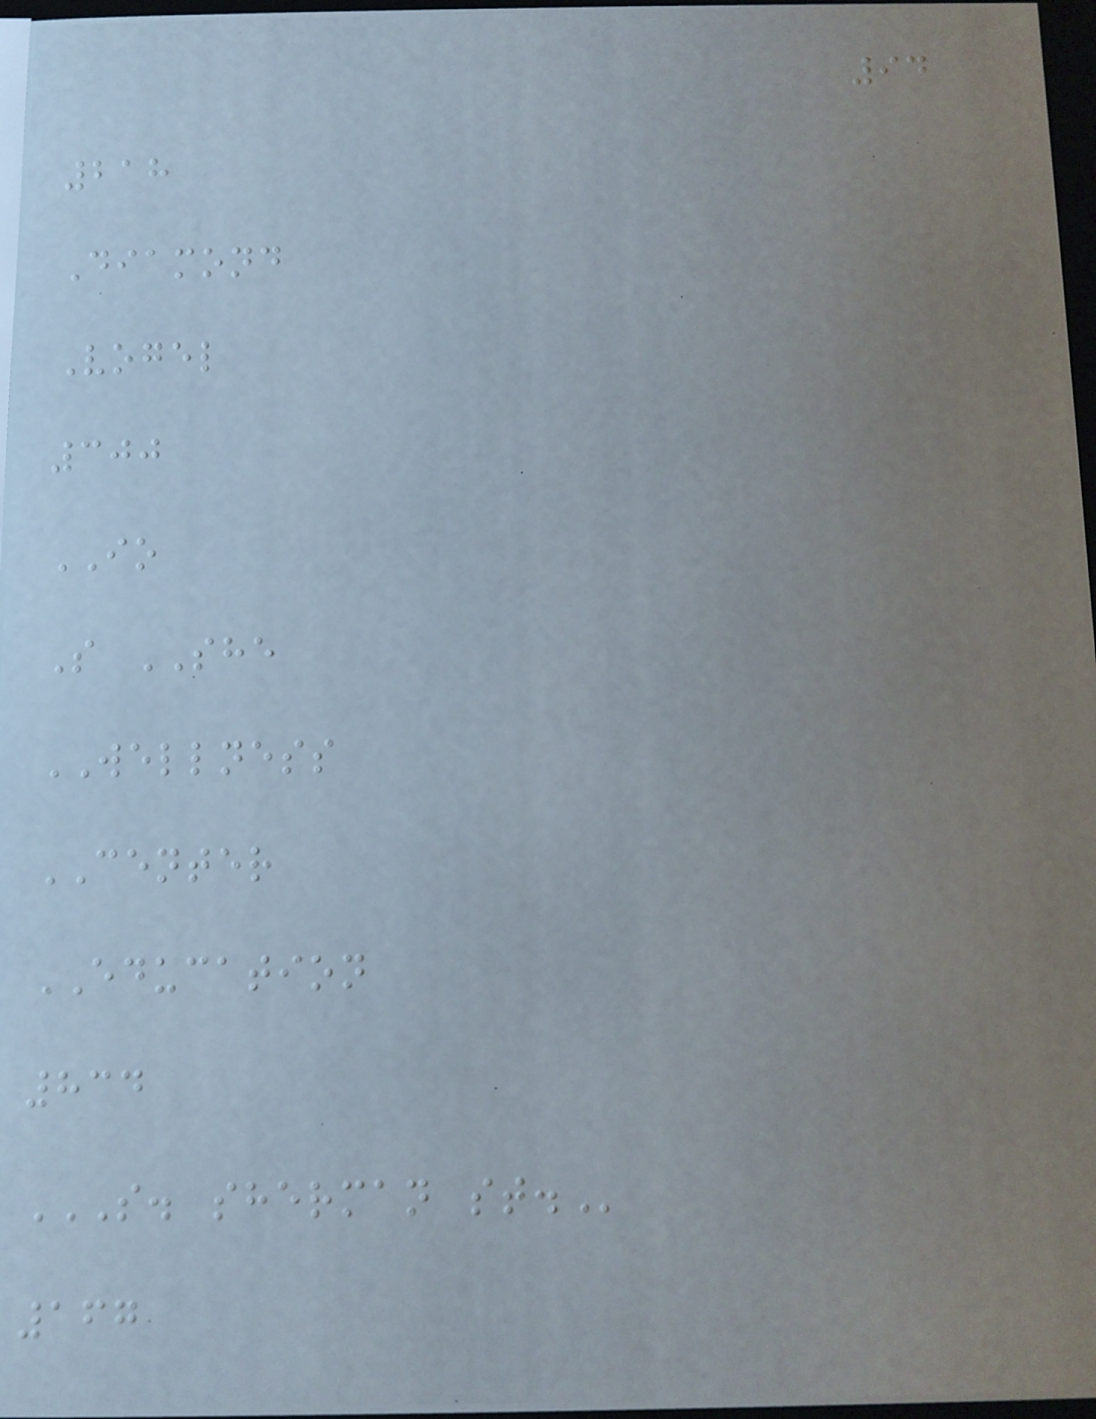94
218
Diamond
Vogel
300
IO
S SHE
WELLNESS
CENTER
EDUCATION
834
S. SHERMAN ST.
167
